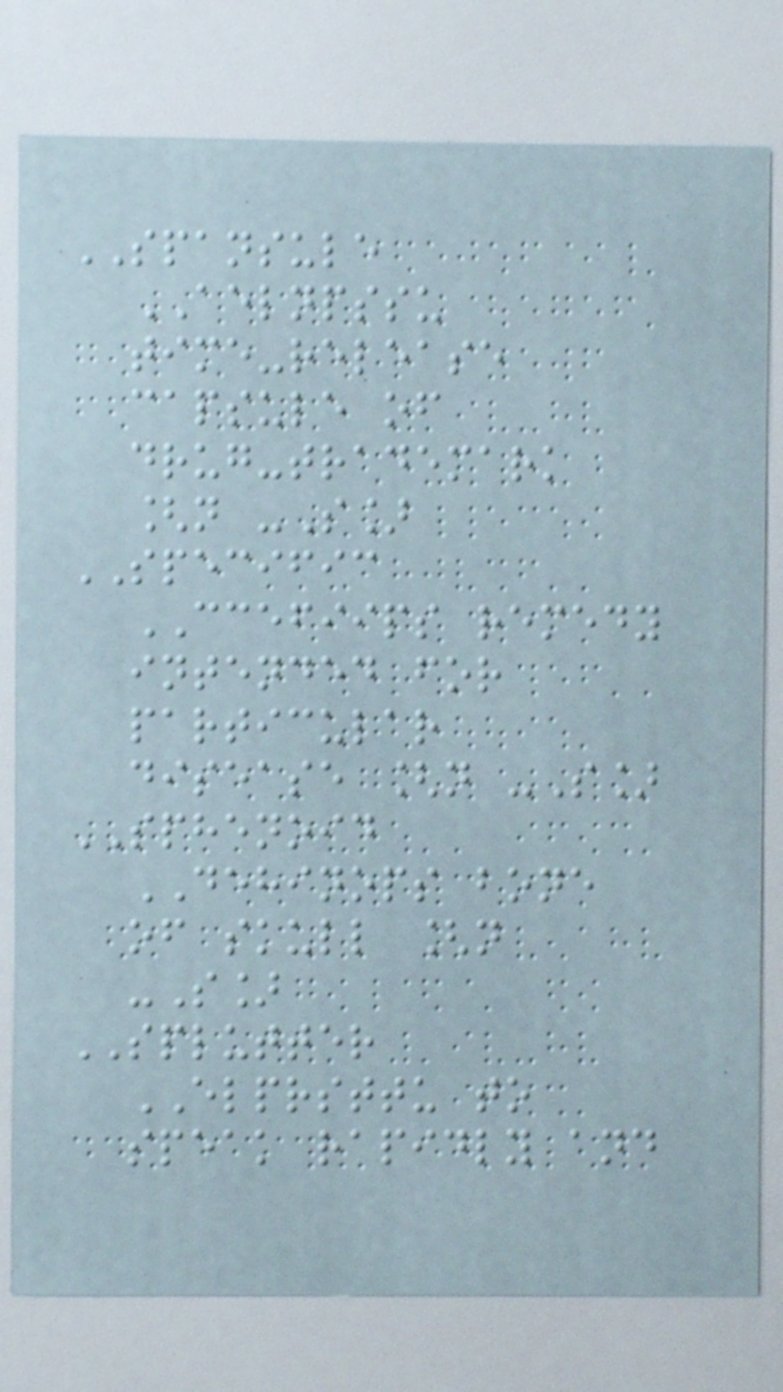SPANSULE
AELNPSSU
time-release
capsule of
drug-trademark
[n -S]
SPECIFIC
CCEFIIPS remedy
intended for
particular
disease [n -S]
SPHENOID
DEHINOPS bone
of skull [n
-S]
SPLUTTER
ELPRSTTU to
speak rapidly and
